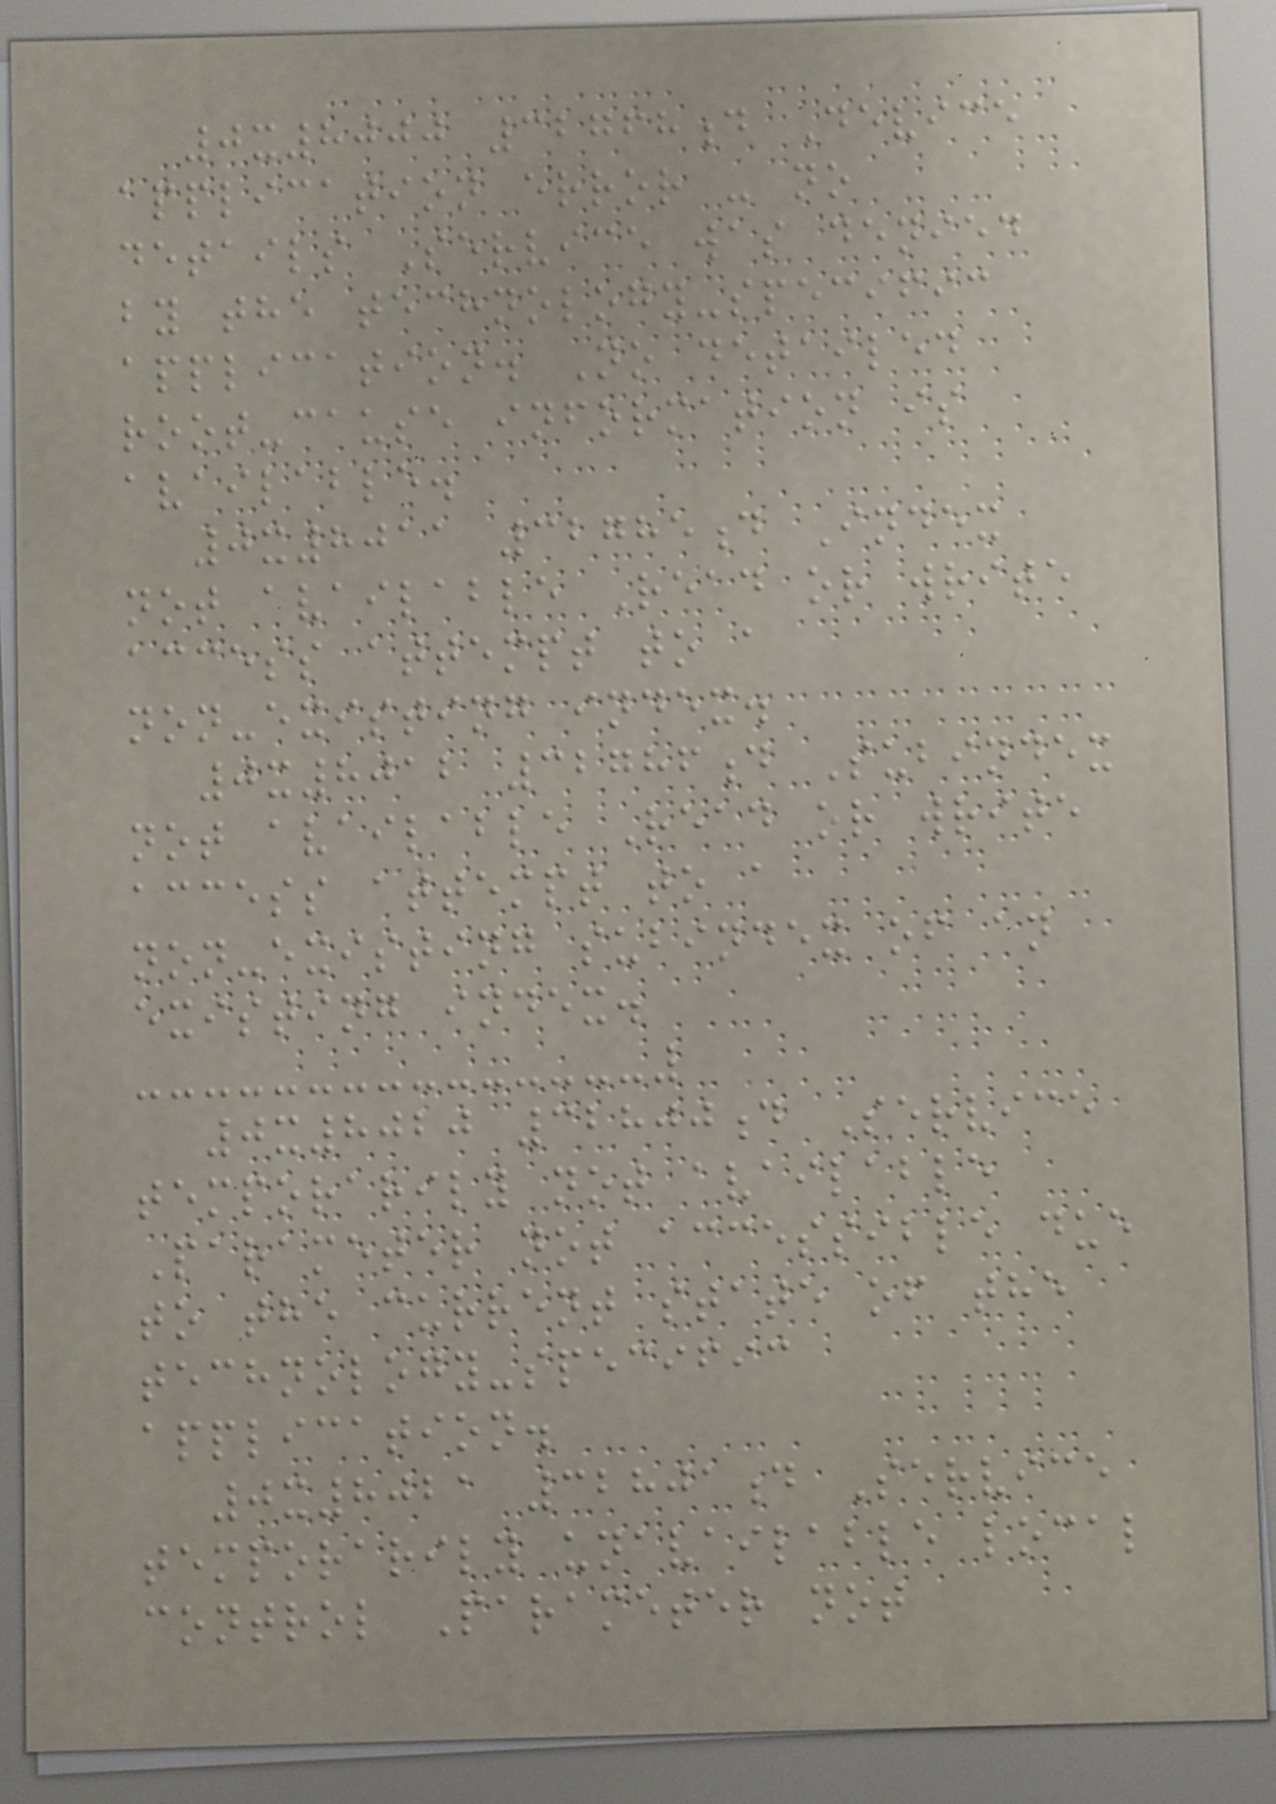0x8000 32768d Device
application error - no
details Service was denied
by the technology-specific
application. No detailed
root-cause information is
available.
0x8011 32785d Index
not available Read or write
access attempt to a
non-existing index.
0x8012 32786d Subindex
not available Read or write
access attempt to a
non-existing subindex of an
existing index.
0x8020 32800d Service
temporarily not available
Parameter not accessible due
to the current state of the
technology-specific
application.
0x8021 32801d Service
temporarily unavailable local
control Parameter not
